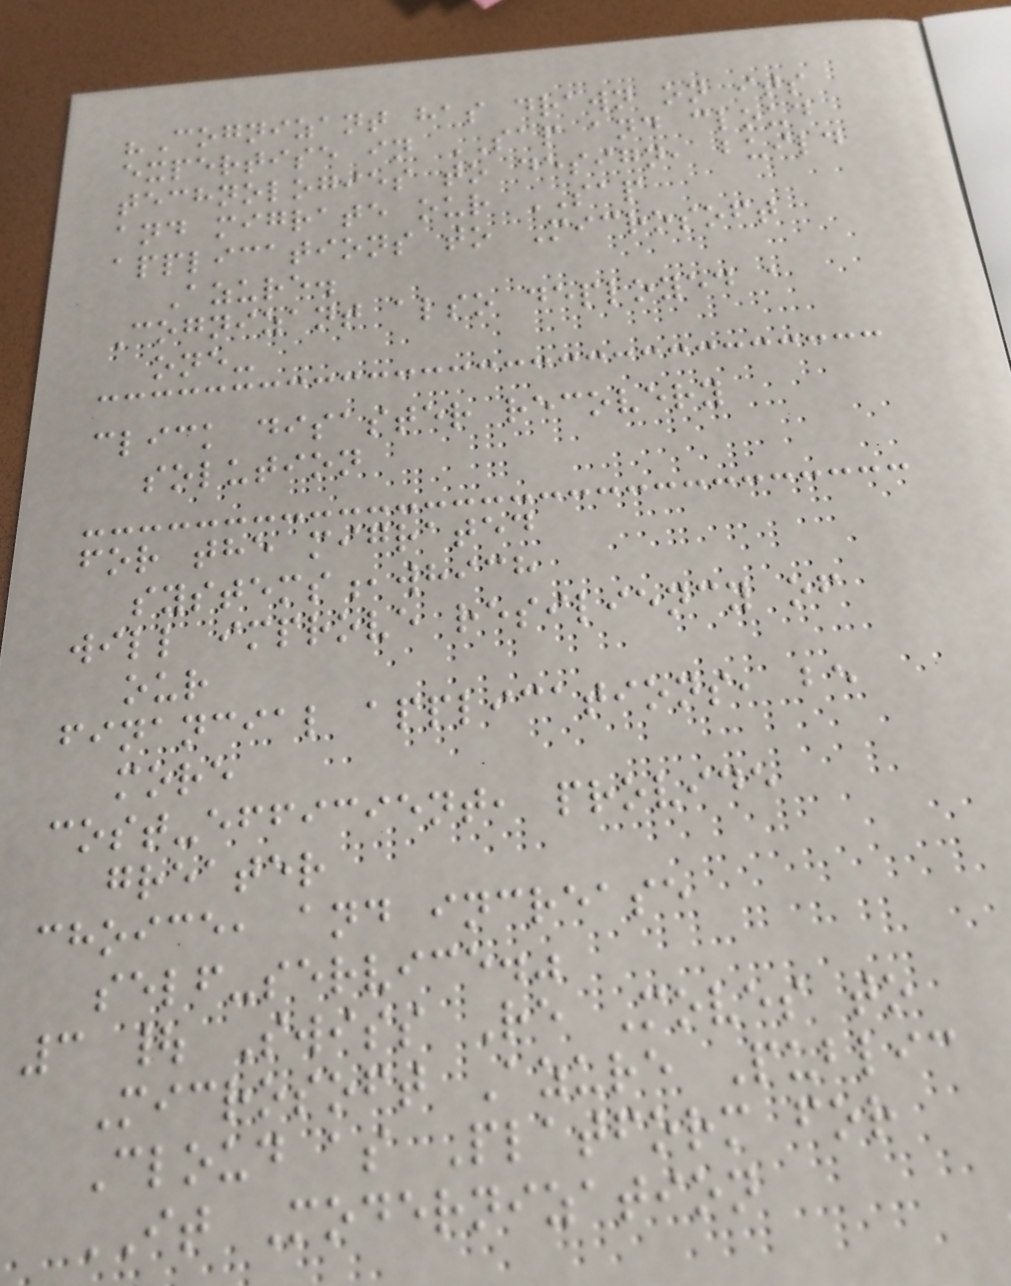"Cognizant has drawn on its
expertise in SAP and cloud
technologies to design, build
and migrate our SAP
applications to Microsoft
Azure.
Cognizant also deployed a
one-
click disaster recovery
solution
for the migrated
systems,which
will improve resiliency of
our
financial applications, be
more
cost-efficient, provide
greater
choice, and increase
self-service."
3 | Swiss Re Moves to
Microsoft Azure Public
Cloud as Platform for
IT Modernization
